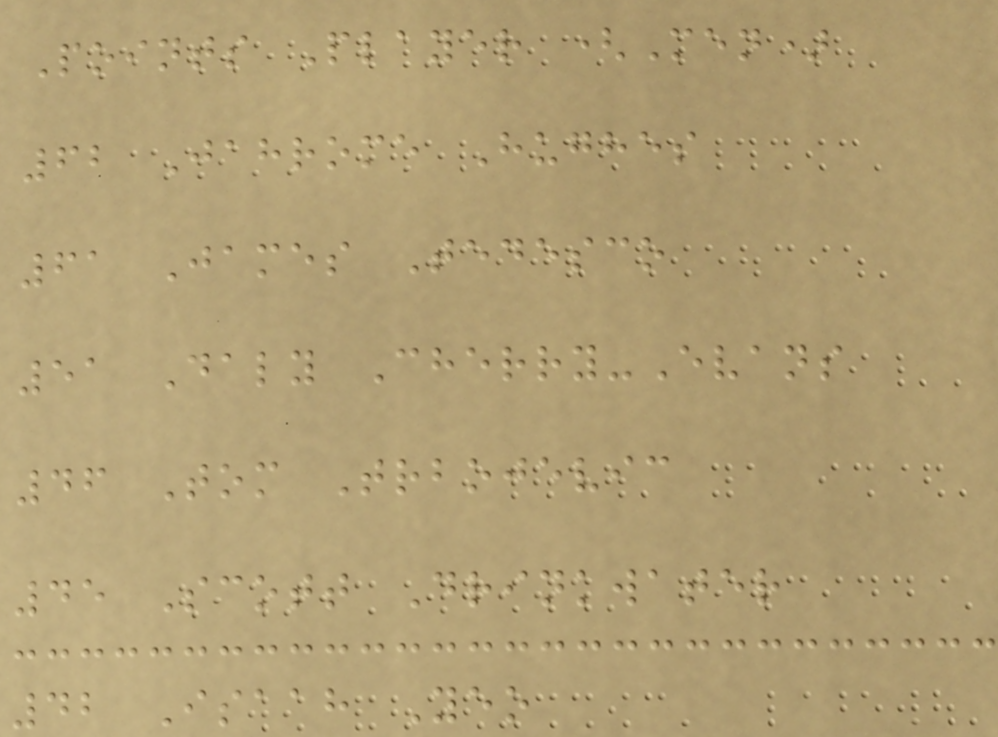Points Player (Men)
62 Jahrome Hughes
61 James Tedesco
51 Daly Cherry-Evans
46 Tom Trbojevic
45 Scott Drinkwater
42 Isaah Yeo
